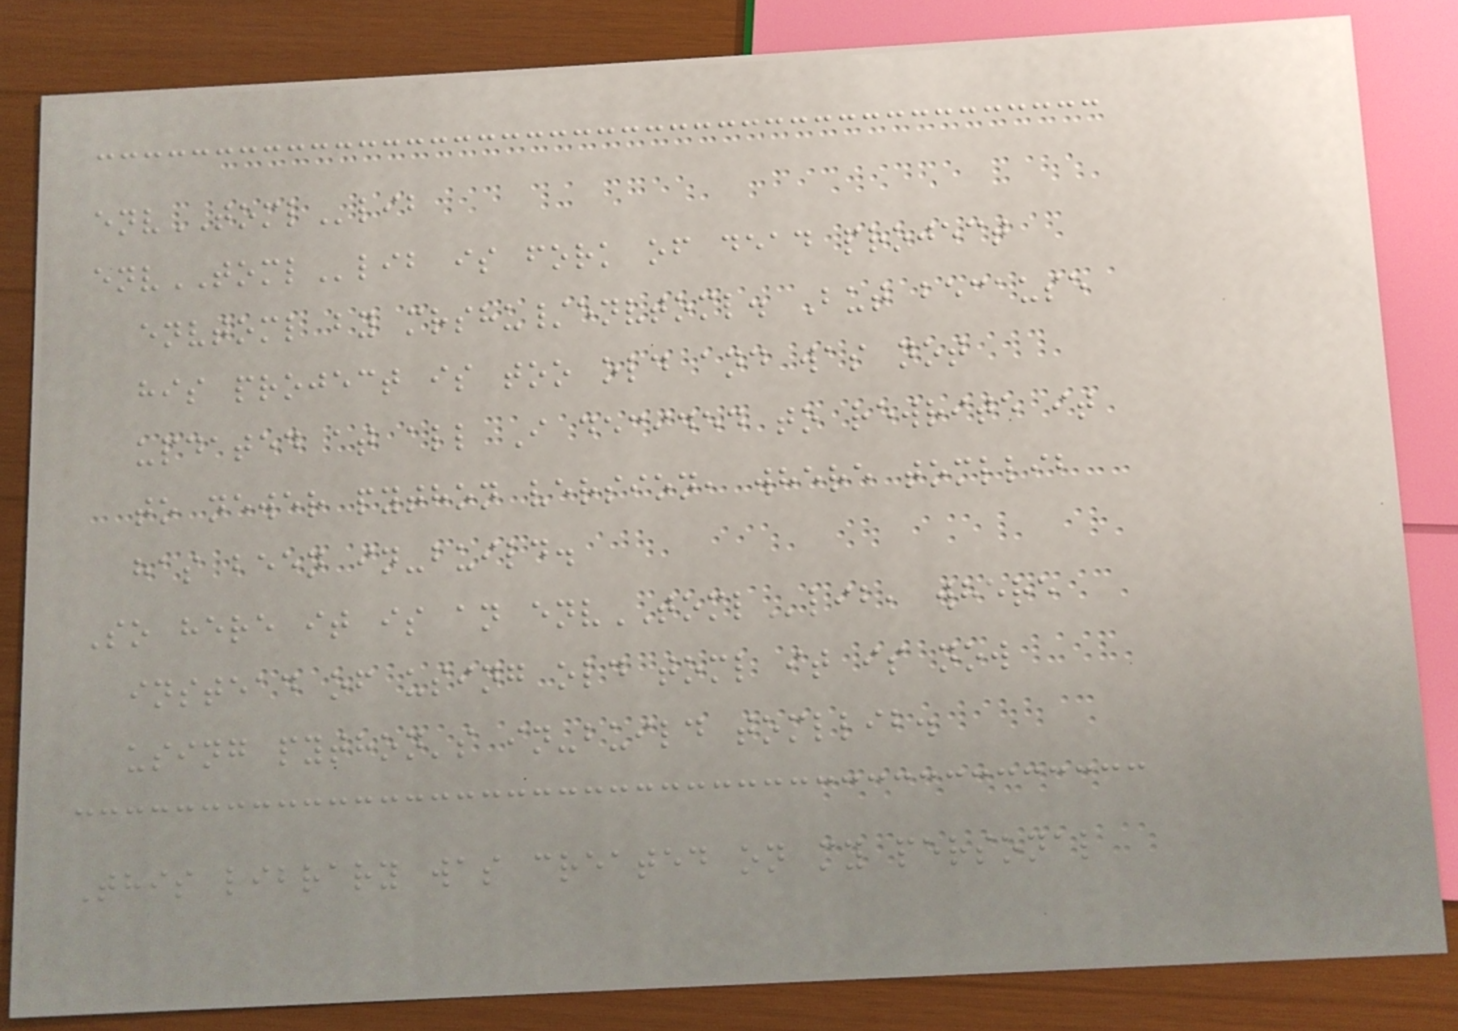envTOMLlib
envTOMLlib is fork of dead project
envtoml by mrshu/envtoml. But because
his project is too old and was not
updated at all I decided to rewrite it
to newer python version, where tomllib
has been in-build.
So here it is an envTOMLlib, where
instead of using old toml it is now
using python's in-build tomllib.
This library was created on my personal
